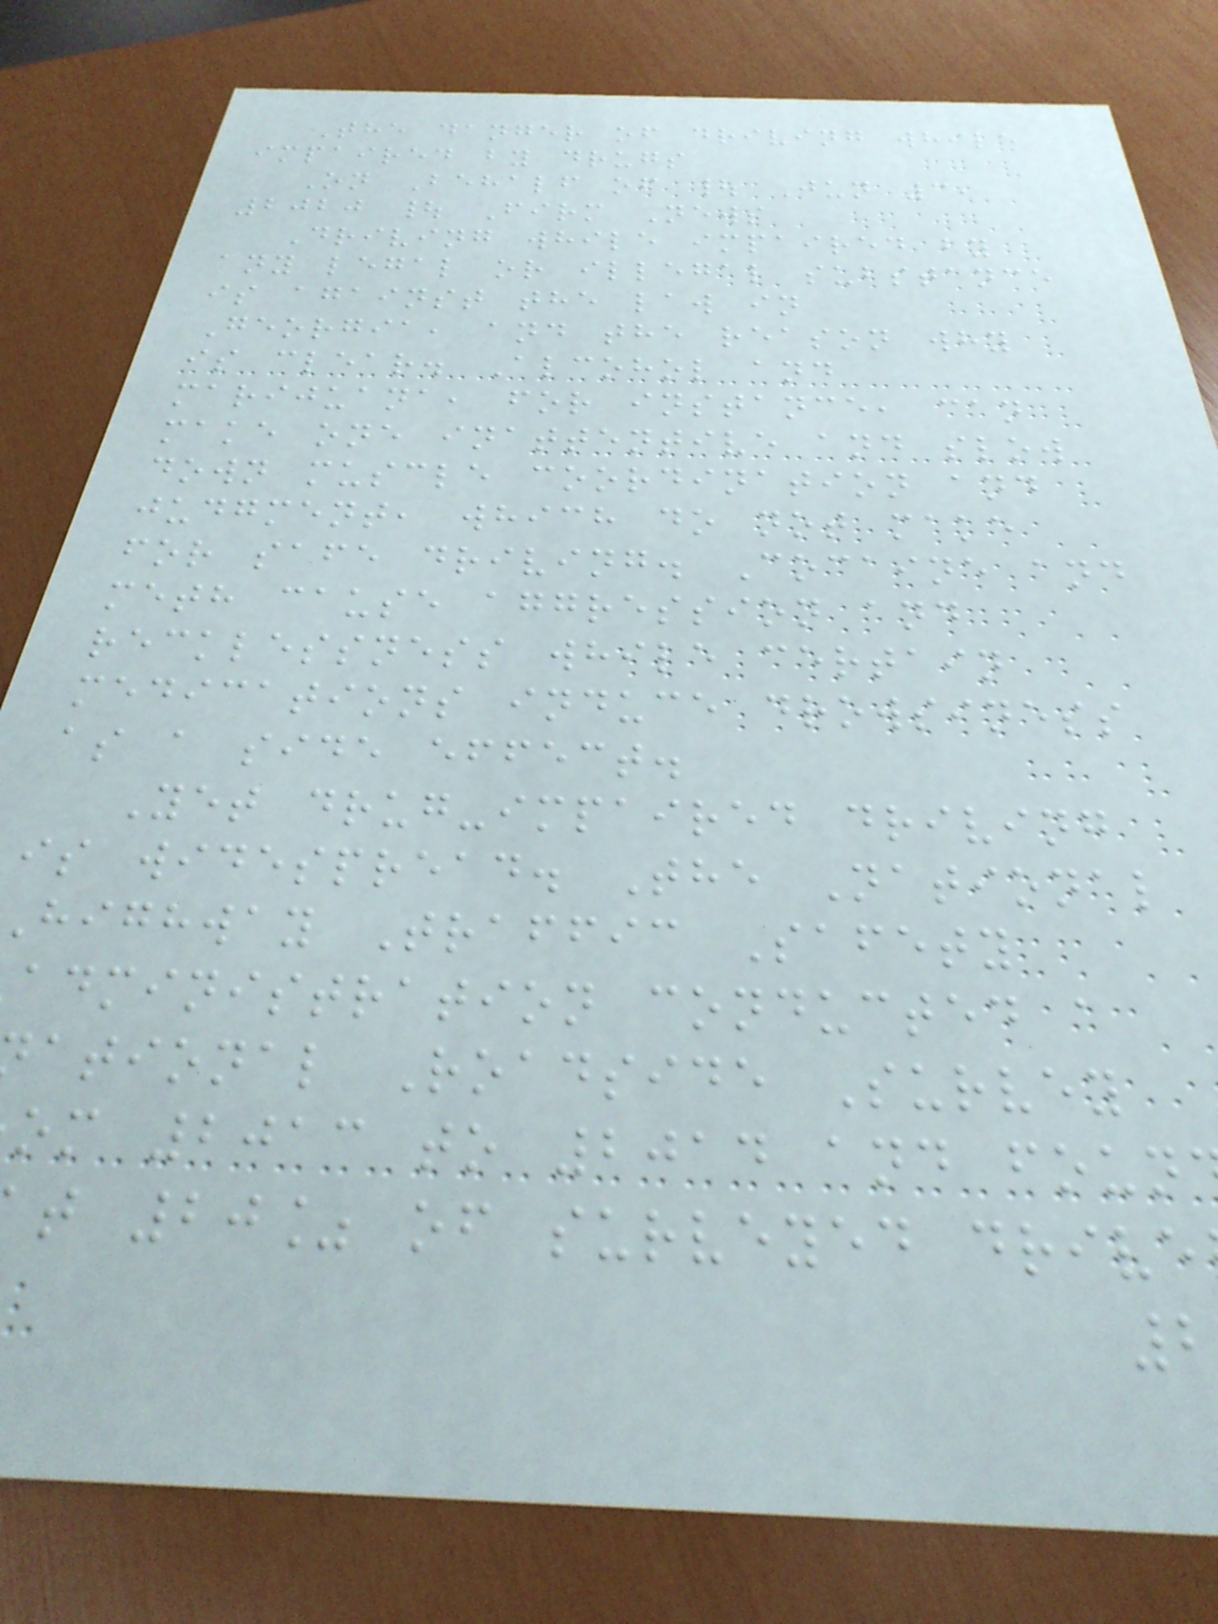The danger of driving while
impaired by drugs
On Behalf of | Jun 3,
2020 | Firm News
Driving while impaired by
any legal or illegal substance
is against the law in
Georgia, and the reason why
is clear. Alcohol and
marijuana, for instance, can
make one inattentive and slow
down muscle coordination and
judgment, which do not make
for safe driving. Cocaine and
meth cause aggression and
recklessness while certain
medications induce drowsiness
as a side effect.
Yet drug-impaired driving
is widespread. The National
highway Traffic Safety
administration conducted a
ational Roadside Survey
om 2013 to 2014 and foun
t 20% of surveyed drive
